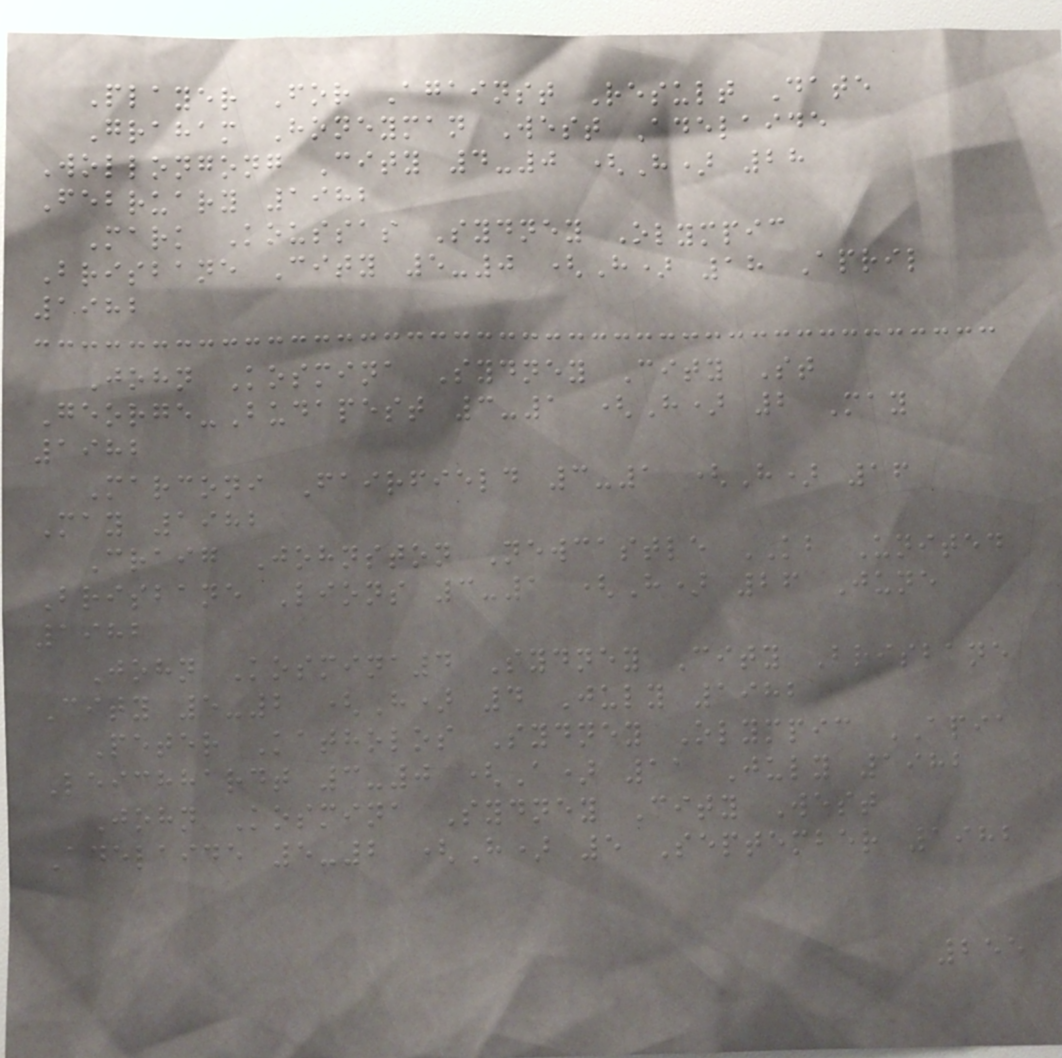Player For Against Result Date
Graham Honeyman West Adelaide
Wollongong City 4-0 (H) 28
February 1982
Mark Koussas Sydney Olympic
Brisbane City 5-0 (H) 18 April
1982
John Kosmina Sydney City St
George-Budapest 3-1 (H) 2 May
1982
Marconi Fairfield 3-1 (H) 16
May 1982
Craig Johnston Newcastle KB United
Brisbane Lions 3-1 (H) 26 June
1982
John Kosmina4 Sydney City Brisbane
City 5-2 (H) 4 July 1982
Peter Katholos Sydney Olympic APIA
Leichhardt 3-0 (A) 11 July 1982
John Kosmina Sydney City West
Adelaide 5-2 (H) 5 September 1982
255
